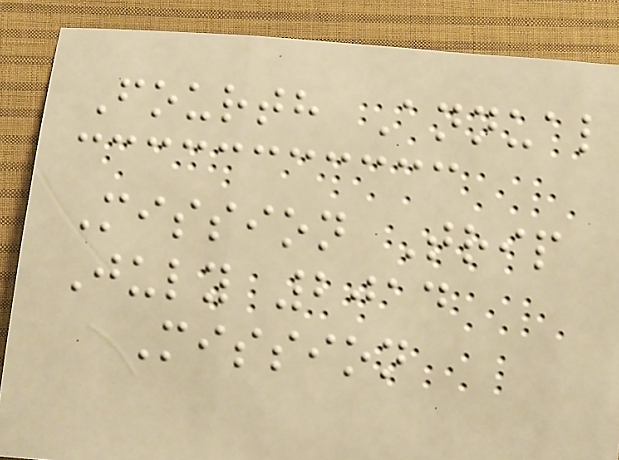Fourth Annual
Mission Trip
July 2014
Mission
